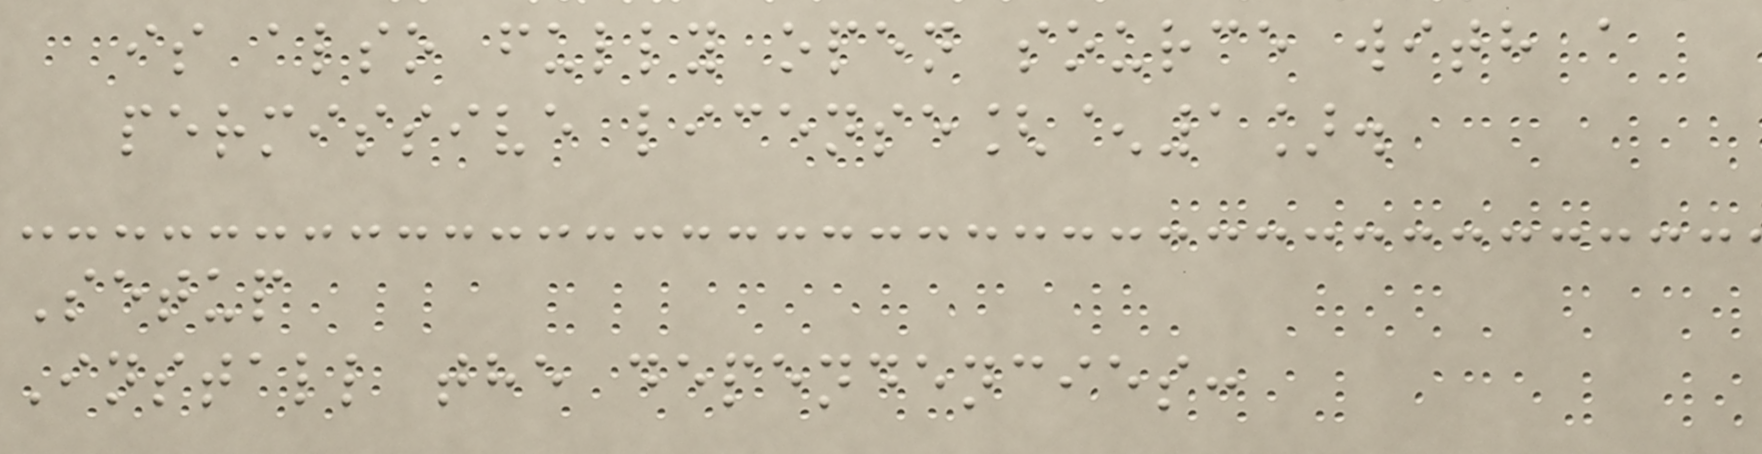is also fully open source with a
permissive license[^1].
Setup
Install the dependencies:
